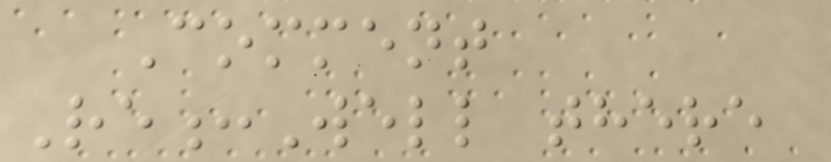Comment
Re:Well there
